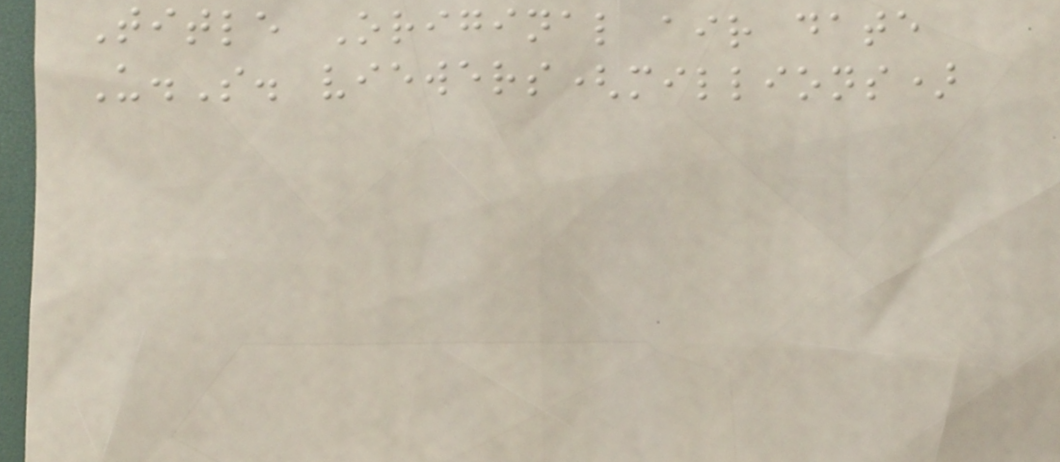Title Original air date
U.S. viewers(millions)
